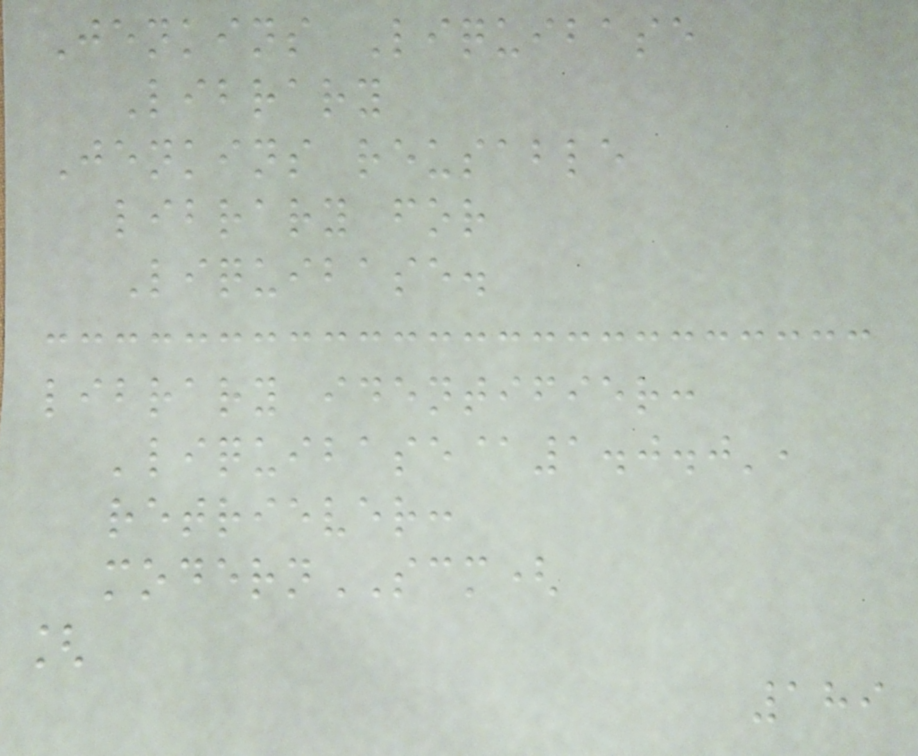Jenkins Liquibase
Library
Jenkins reusable
library for
Liquibase.
library identifier:
'liquibase@1.0.0',
retriever:
modernSCM(
[
189
